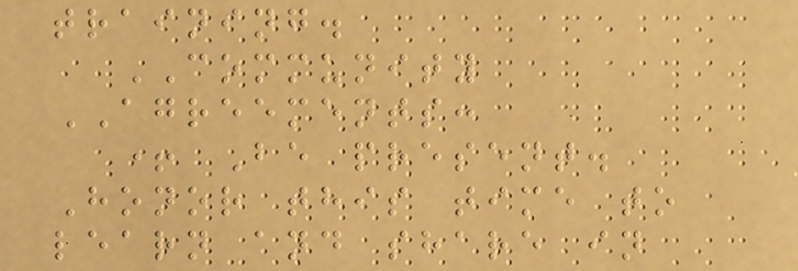training.
COMMUNITY
AGREEMENTS:
+ Be present.
Honor this time to
learn and share in
